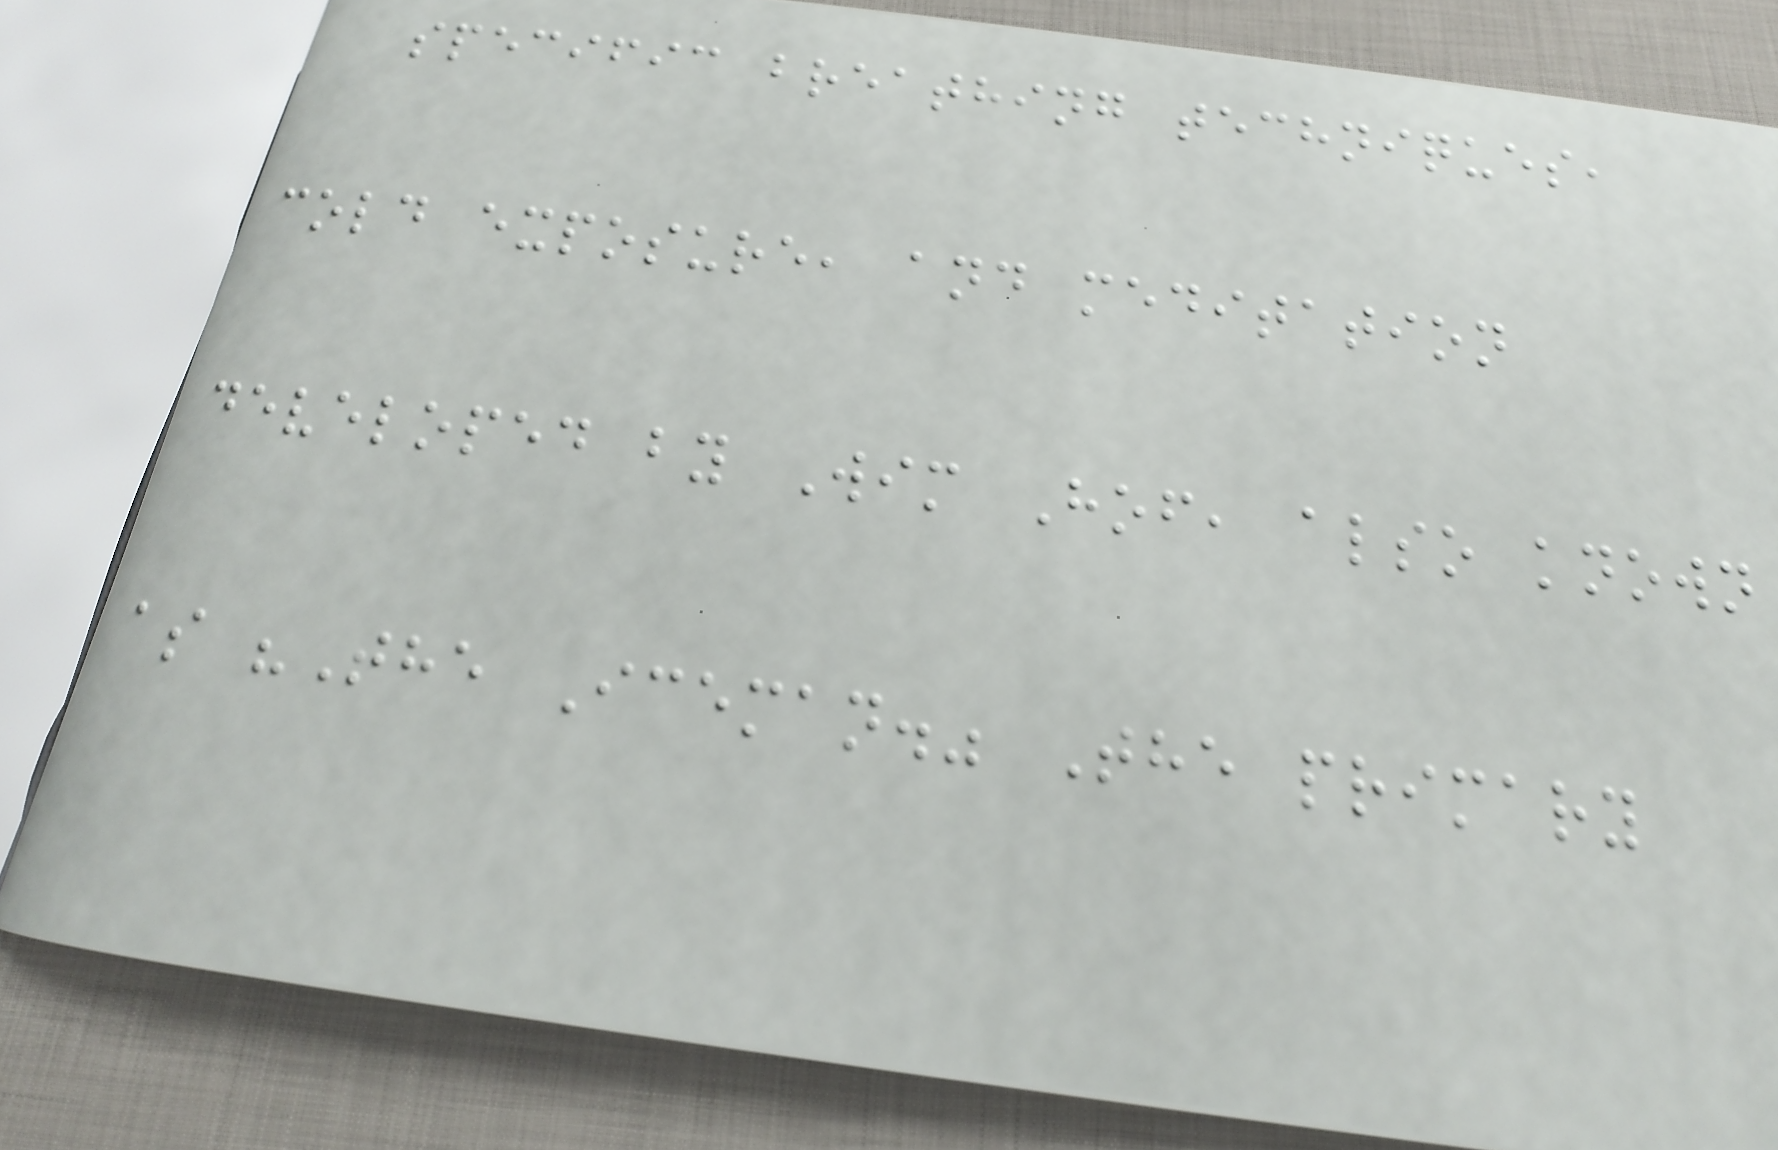specific breathing techniques,
cold exposure, and meditation
developed by Wim Hof, also known
as "The Iceman." The primary
